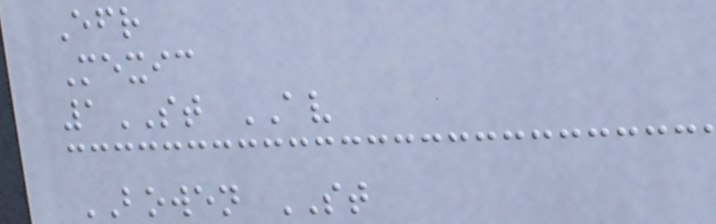Efr
Mexic
1ST AV
BOWEN ST
